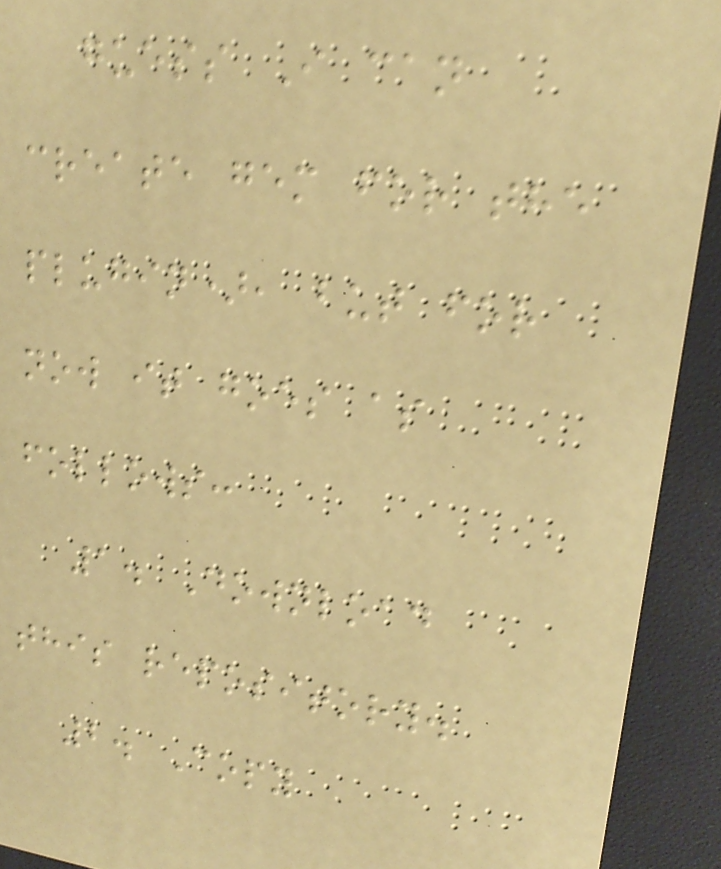guess I can
create gem for the
plugin), but for
now it goes as
follows:
1. Download
this repository.
2. Copy
